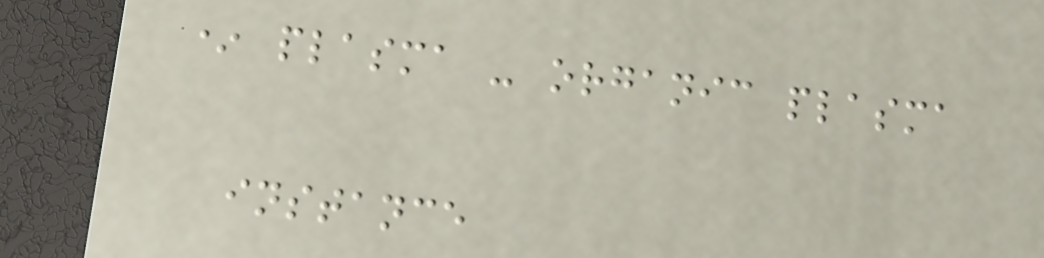* plasma - organic plasma
instance
